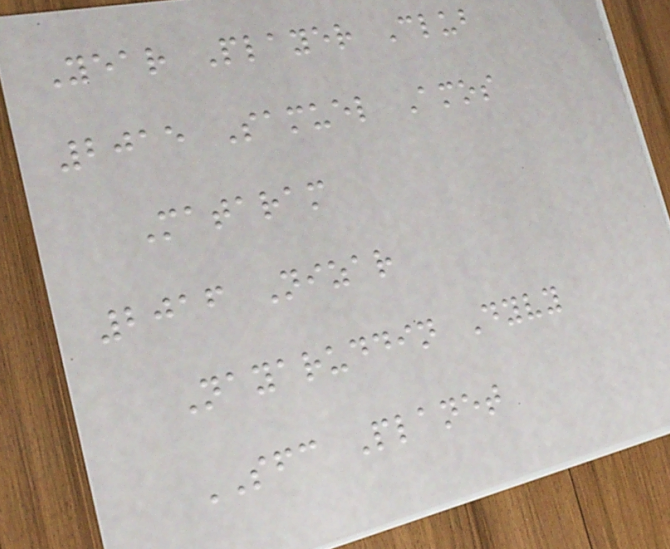Year Player Club
2015 Samuel Amos
Mataram
2016 Nizar
Nayaruddin Dyvy
SFC Planet
